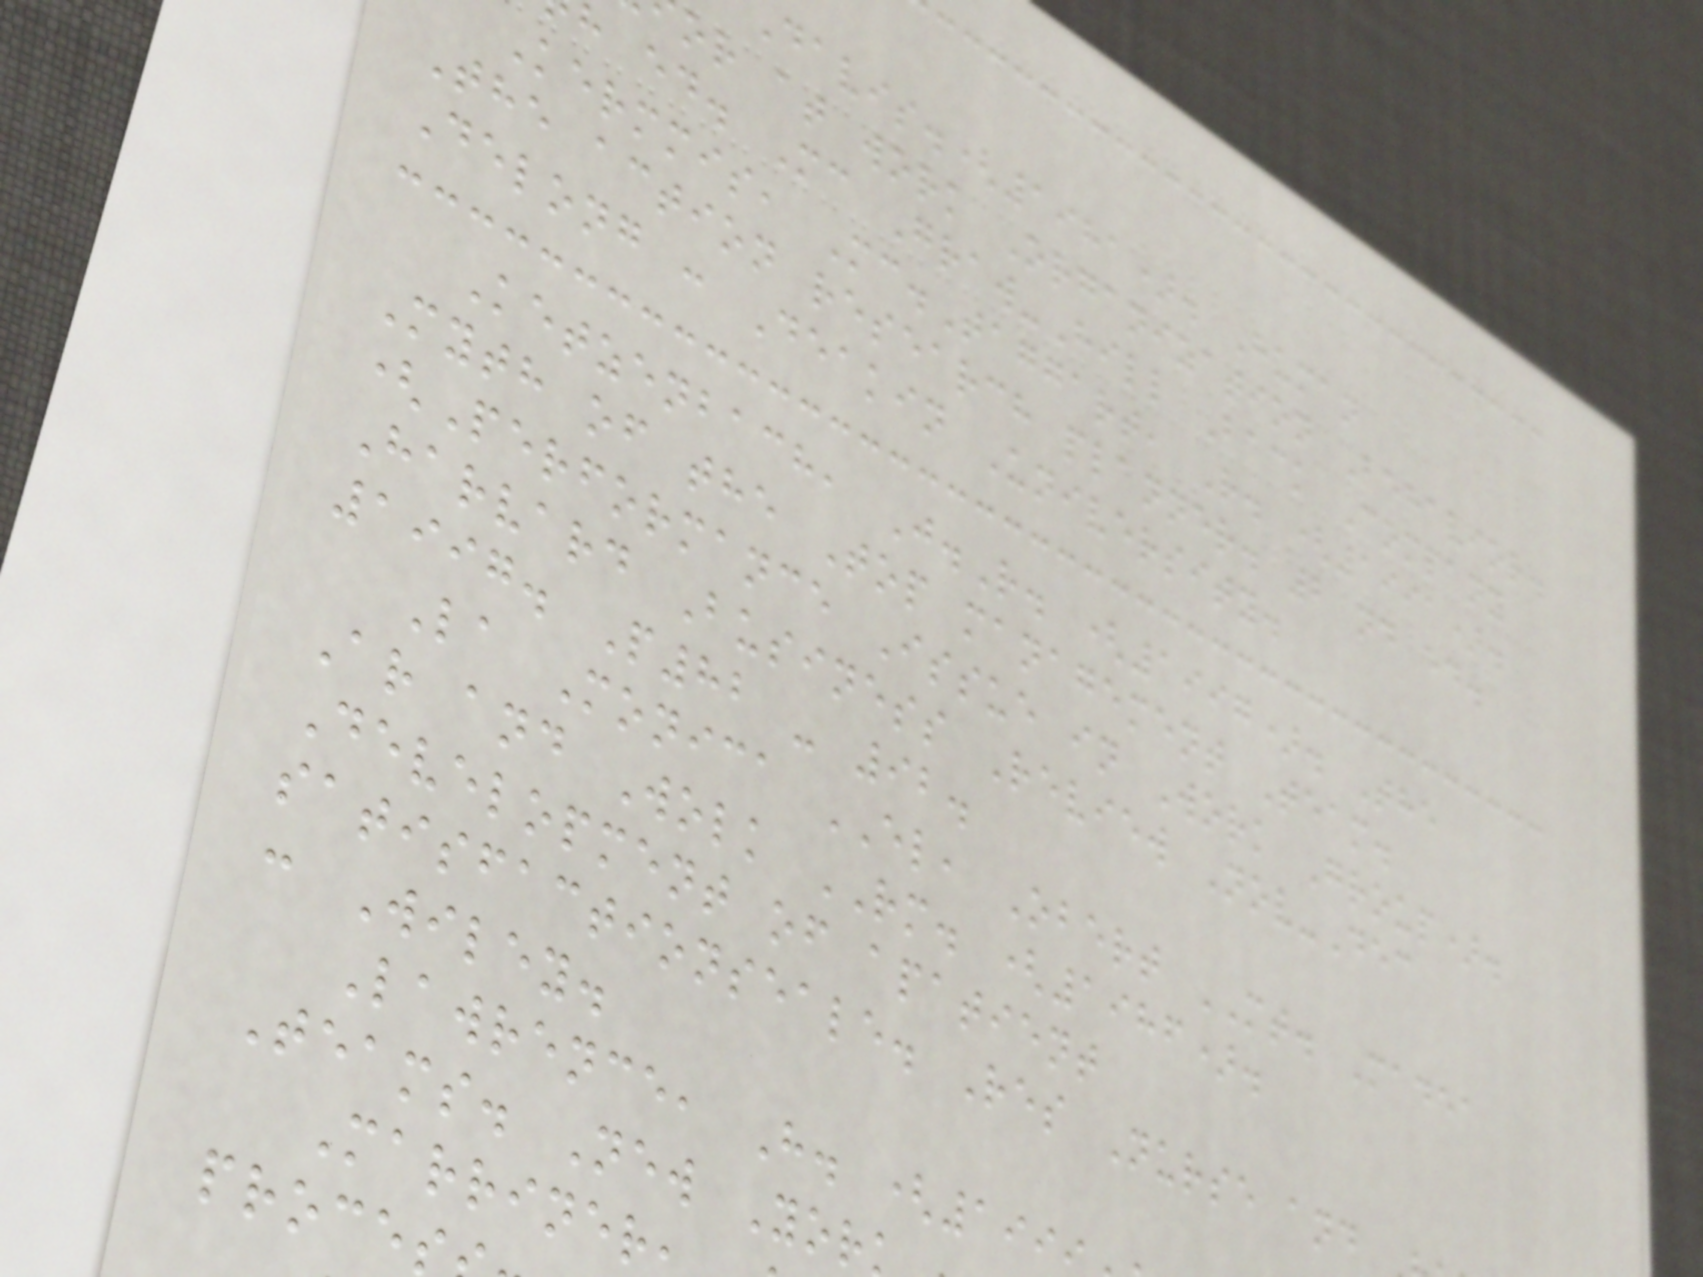davis.(1981). Human
or at work Organization Behavior.
h ed. Mc Graw-Hill Back Company
Kermmis, Mc.Taggart, R. (1991).
The action research planner. 2 nd ed.
Delong : Deakin University.
Ketzenbach, J.R. (1997). The
Myth of the Top management Team.
(Performance Issue in Work Group).
Harvard Business Review Nov-Dec
1997. P82 - 92.
La Monica EL, Obert MT. Madea
Ar and Wolk RM. (1986).
Development of apatient
satisfactionseale. Res Nurse and
: Wiley.
Lawrence, H. (199
Teams. New Yor
